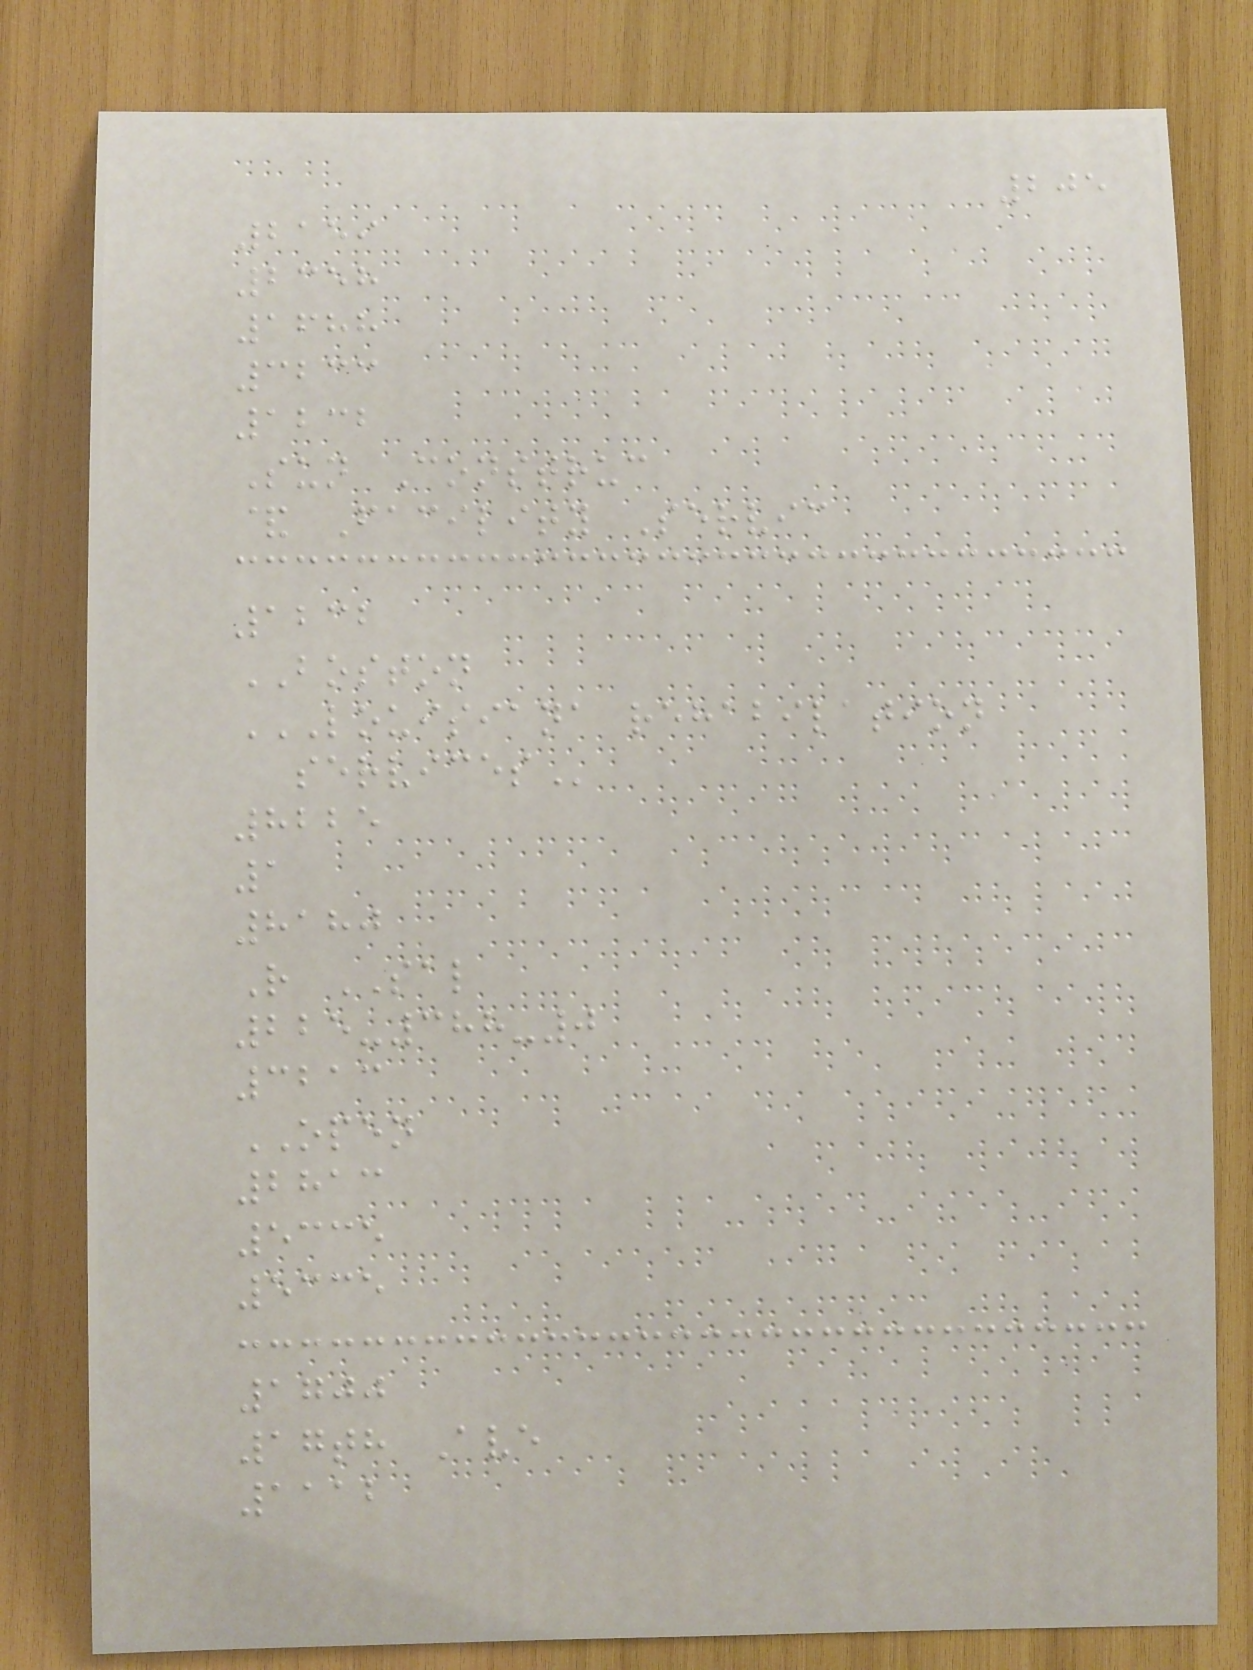205
2159
2358
1688
3233
1232
Sun Construc
& Facility Servic
1232
BOSTON
LOUISIANA REHABILATION
SERVICES
8225
1
8180
R SAL
225-388-0
3213
OPEN
2813
5335
5335
1700
17th Ave
1112
